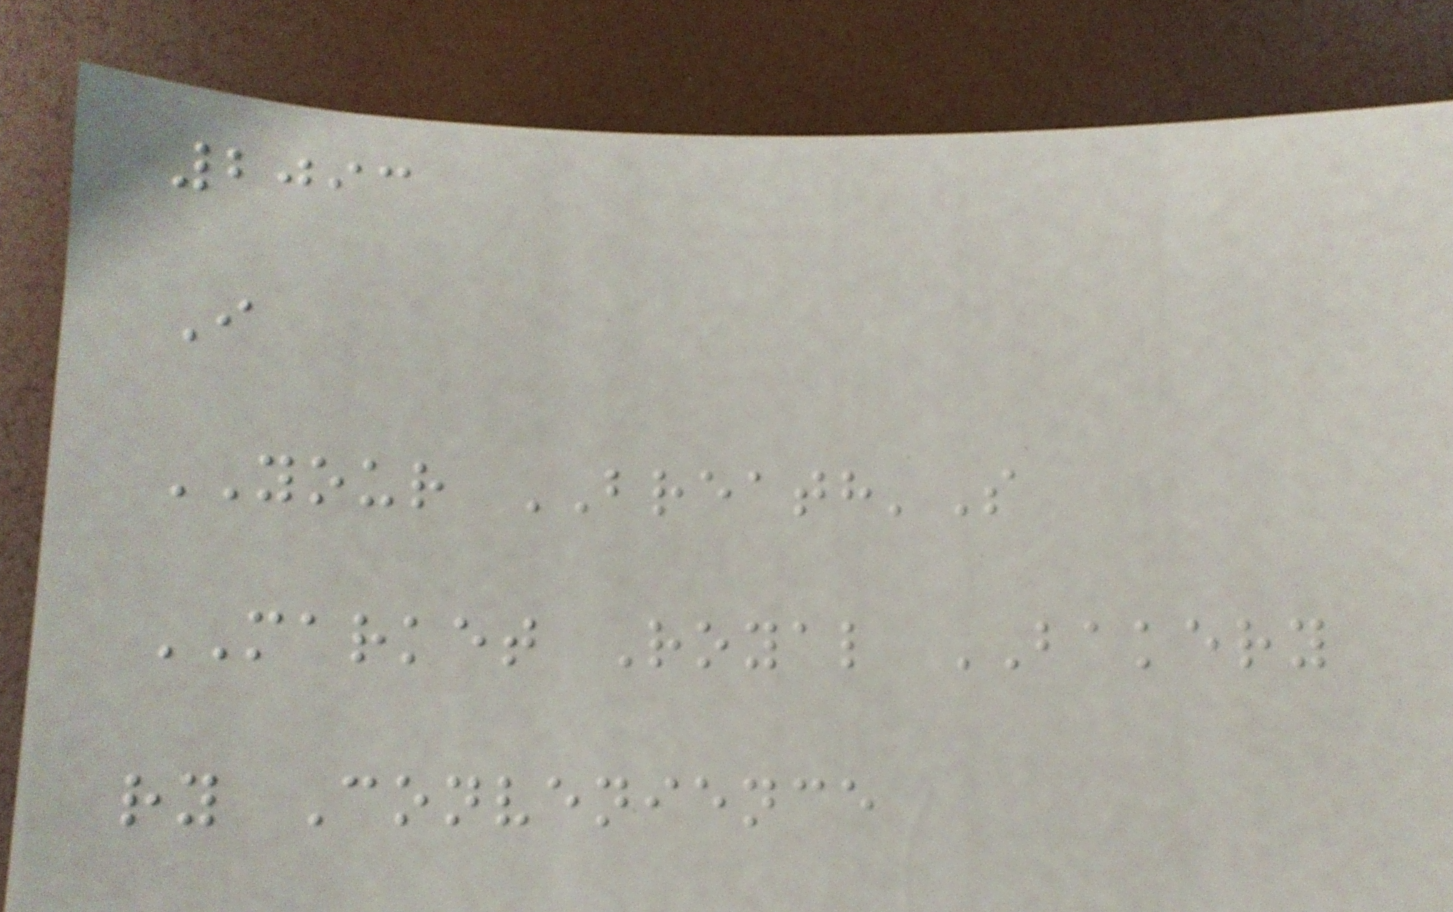2093
I
YOUR BREATH'S
MARKET Royal BAKERY
ry Convenience
